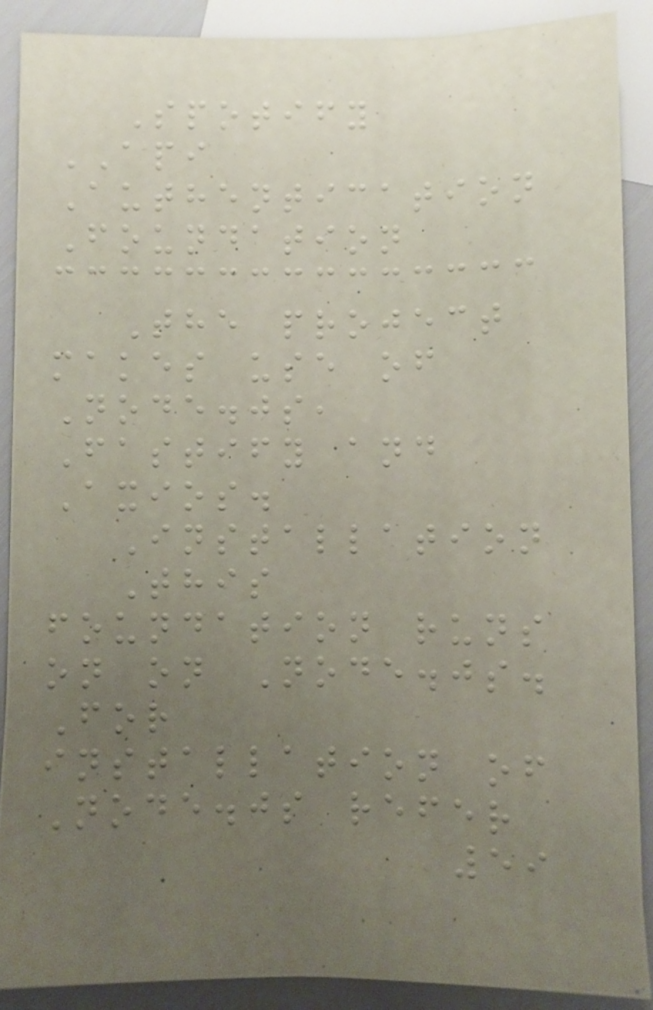Spotify
API
Authentication
Foundation
The project
makes use of
Node.js,
Fastify and
Axios.
Installation
This
foundation runs
on on Node.js.
For
installation of
Node.js refer
59
